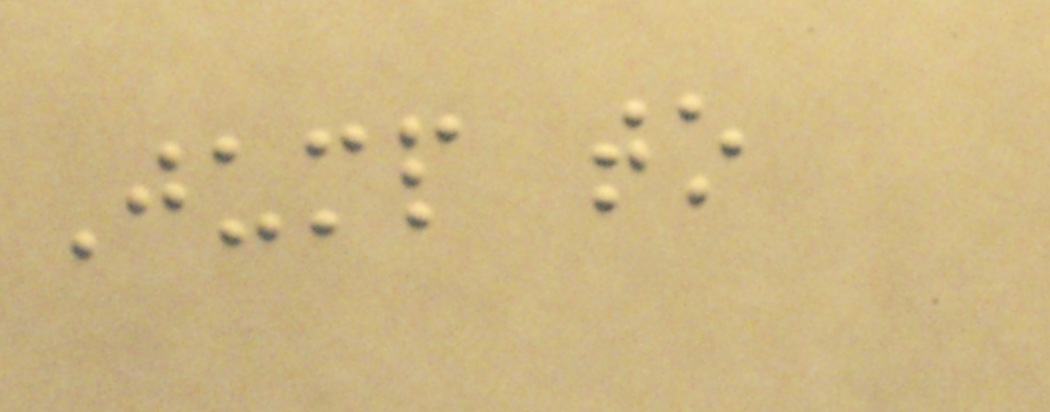Jump to
